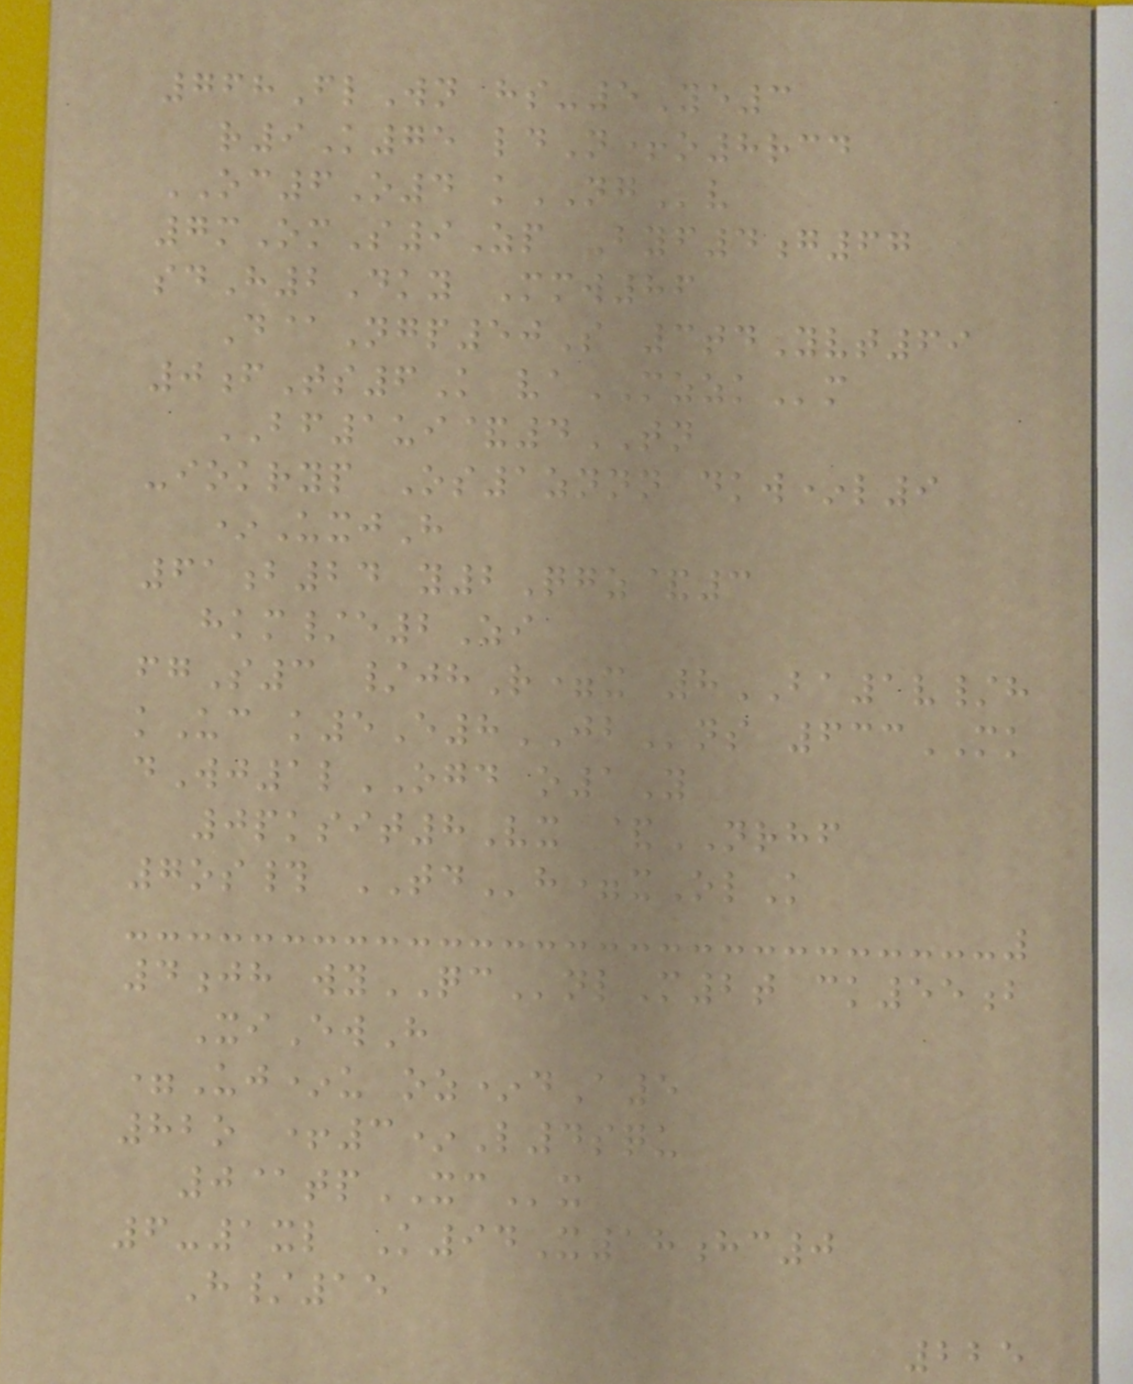768FlWn hs-5Ye3
r9K75 ldN+o8rcd
OC6O4 kNGv
7mOmS9Zp Byf4g67
sdH2Dky Mmw86
D@Ngp50S 3tdYvt69
0fTs6K vaMZZKm
BF1ui&4TN
-iokryp Os1znnn dkw*l9
*UxjH
61b24 y2Qgz&3
hkm/e2Zi
fgS3 /jhR=x 8BA1v/h
kUc k5E8JBns 633MK
dWj1lOGD o1Y
0pksit8Vx &NRHF
7os# TDh=xOlK
4jh wyQCnlM2t ck55b
XiEwH
=Uj*u oz*dA5
82o +3*L4squ
0@tpXCx
6-1xl K94X18hc0
H/15
225
